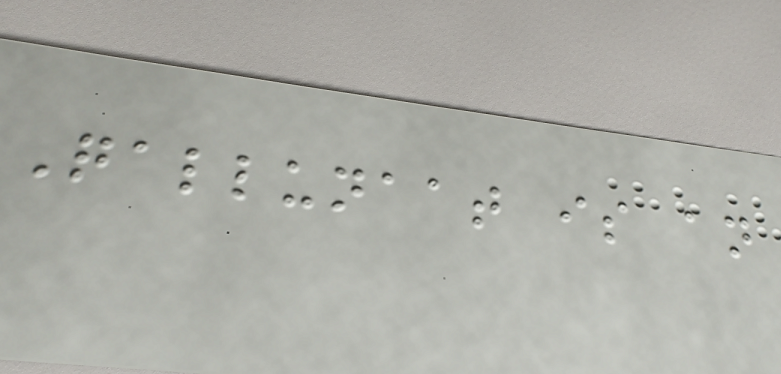Qallunaat is an
